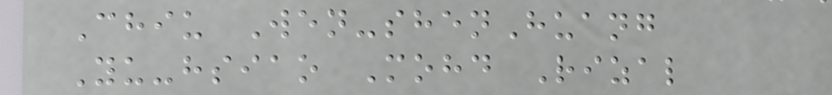Chiu Wen-shenHuang
Yu-hsiao Mohd Rizal
